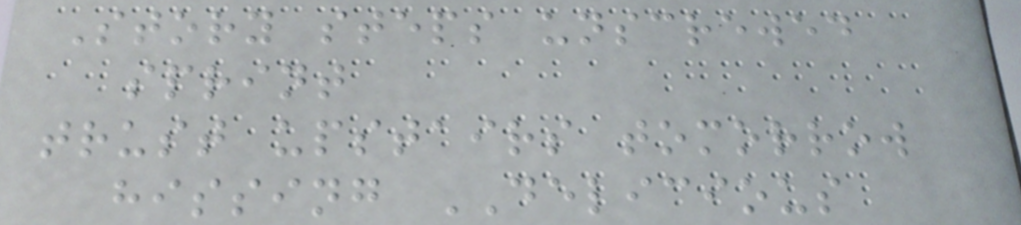Story steps unscrewed
sprint
trust upstairs tomorrow
hissing DELICIOUS
